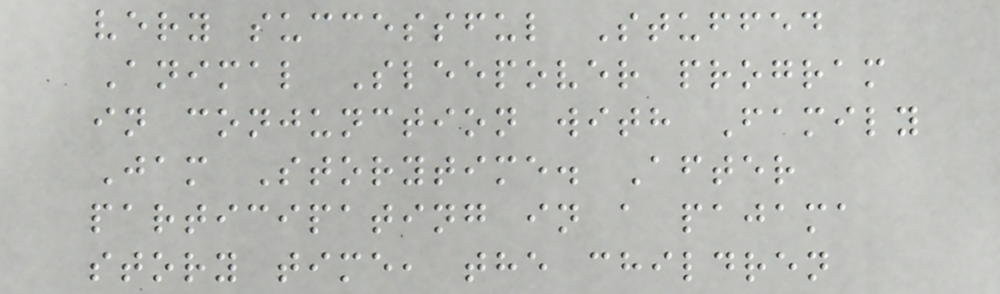very successful Stuffed
Animal Sleepover program
in conjunction with Family
Jam Storytime. After
participating in a pajama
story time, the children
